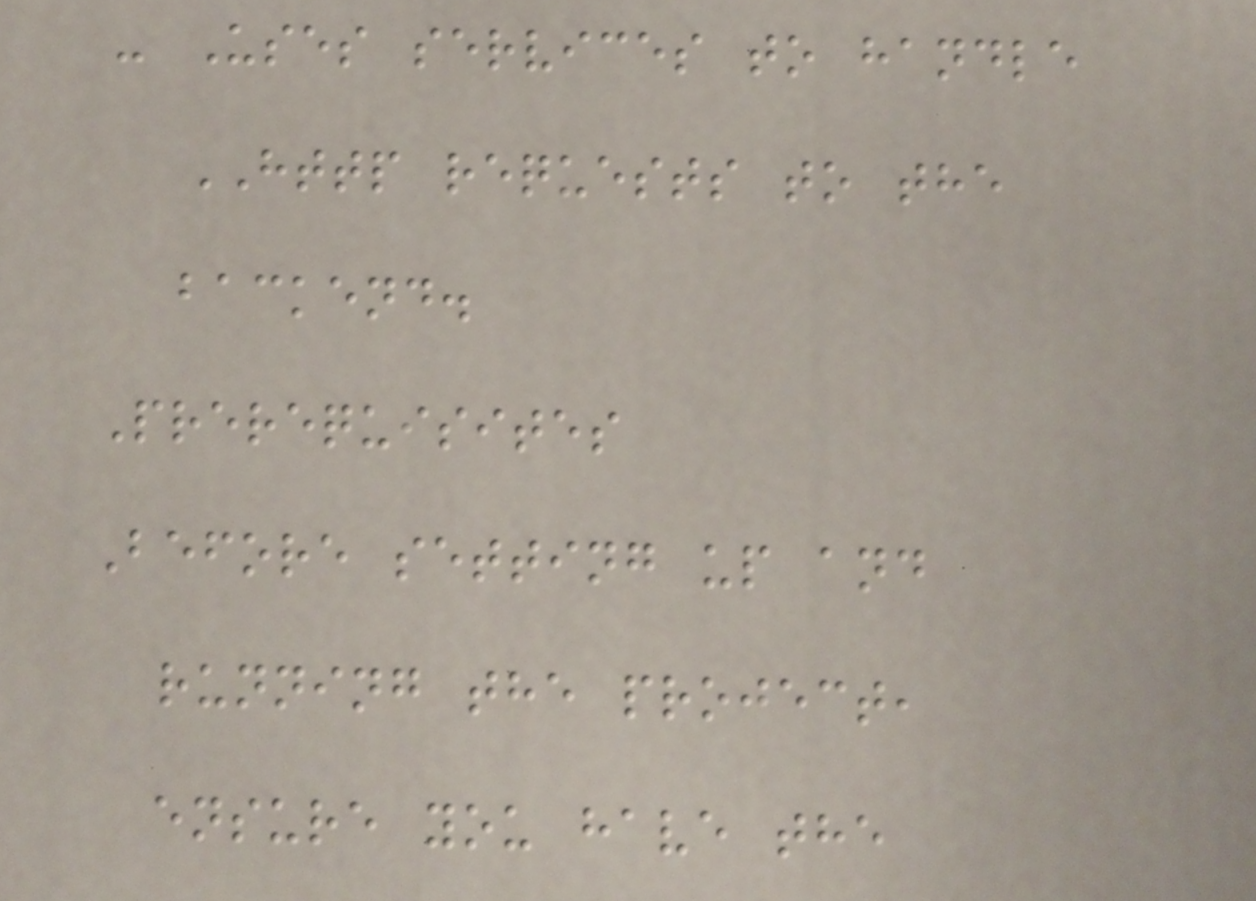- Uses services to handle
HTTP requests to the
backend.
Prerequisites
Before setting up and
running the project,
ensure you have the
